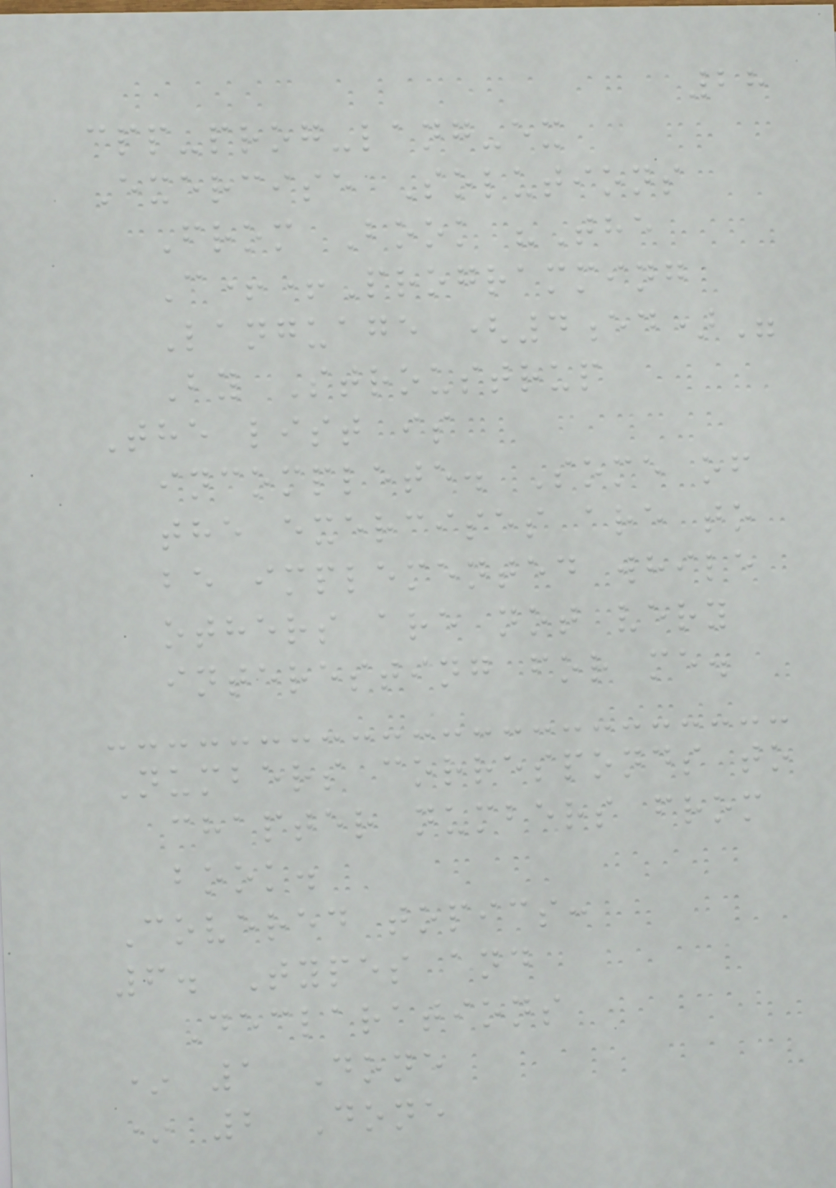28
cpp-prog-lang-ex
Exercise Solutions
From Book "The
C++Programming
Language (4ed)"
By Stroustrup
The list is
incomplete. Some of
the exercises are to
be implemented while
others are not very
interesting for me.
Numbers corresponds to
chapter numbers from
book.
Covered topics:
6. Types and
Declarations
* 1 Done
* 2 Done
